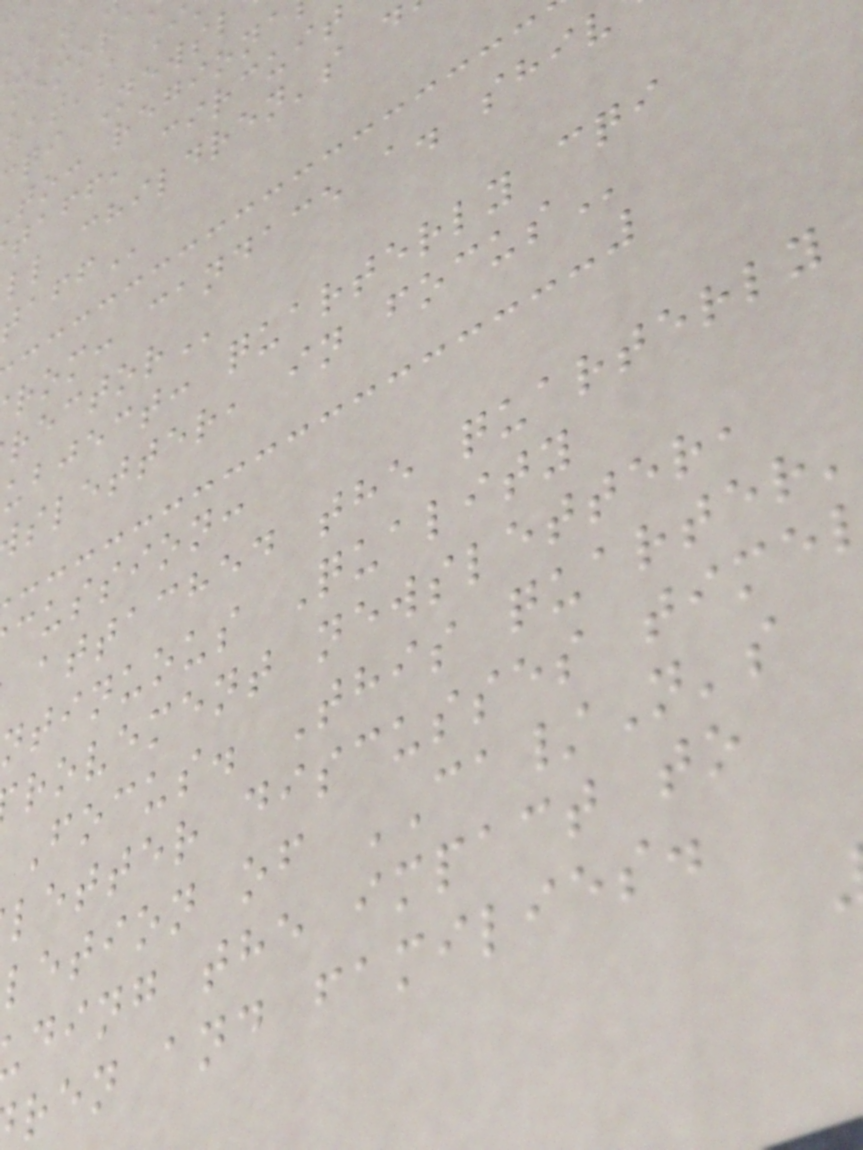hat's I
qi Newsl
taff, circuit
ll children's
rom: candace a.
ubject: quarterly cqi
sletter, in
cussion:
attached the quarterly
ntinuous Quality
rovement newsletter,
Focus. This quarter'
letter discusses time
letion of CA/N's
ding the impact to
ren and families.
